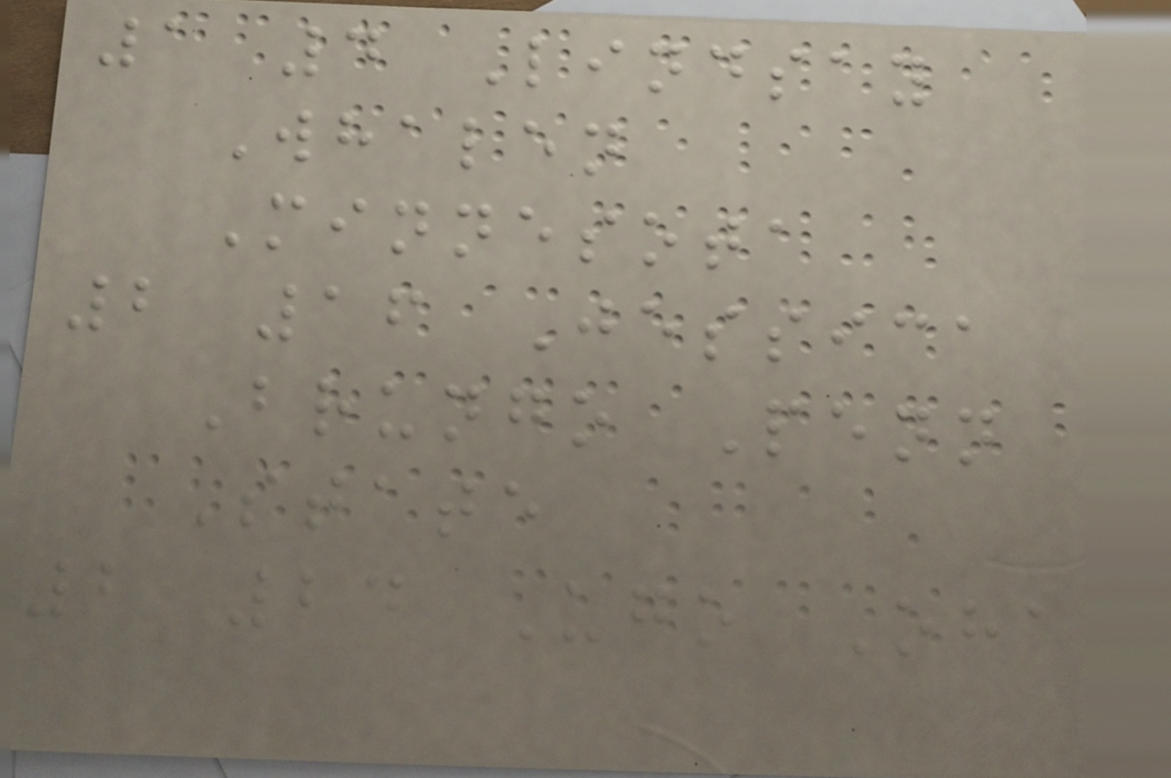1 4 Lindsay
Whalen
Minnesota
2 16 Jessica
Brungo Penn
State
2 24 Ugo Oha
